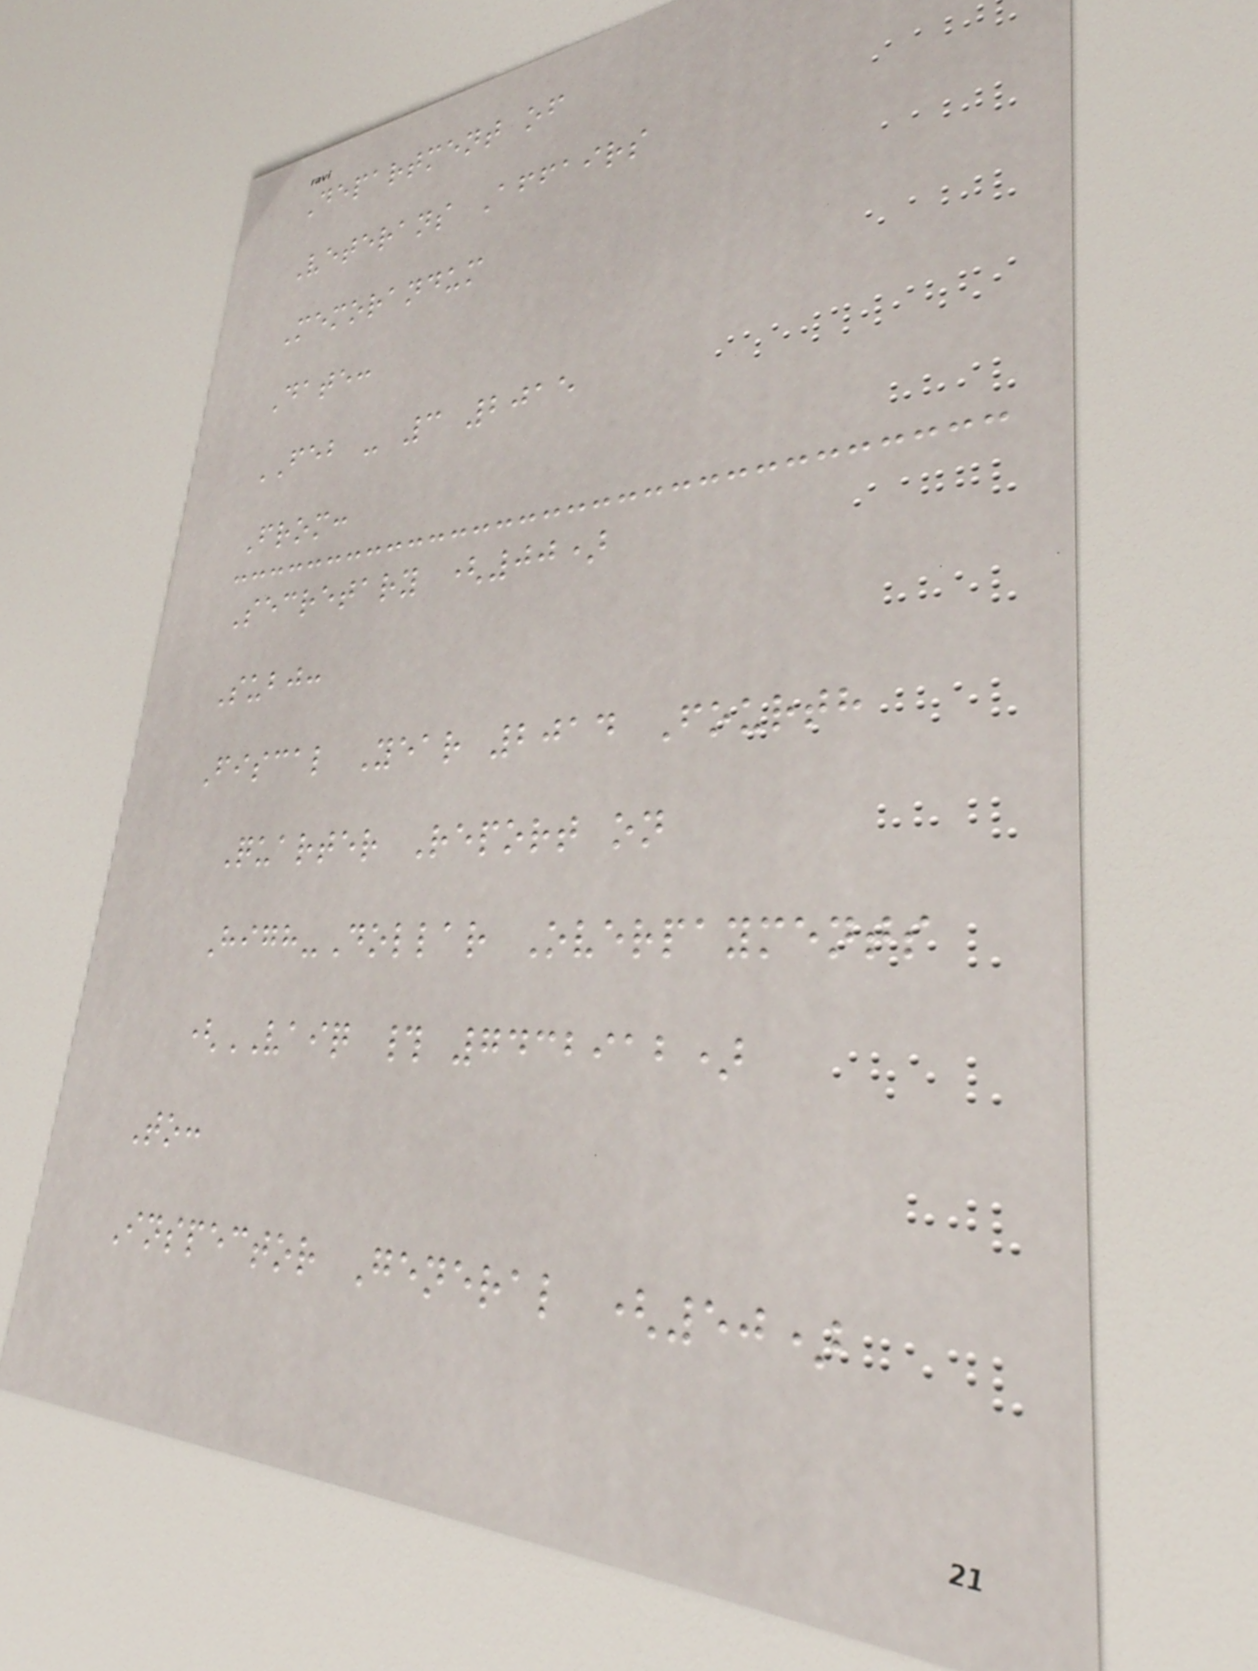Department of
Veterans Affairs
Memorandum
Date:
FEB - 3 2015
From:
Secretary (00)
Subj:
Fiscal Year 2014 Fourth
Quarter Report on
High-Dollar Overpayments
(VAIQ # 7432912)
To:
Inspector General (50)
